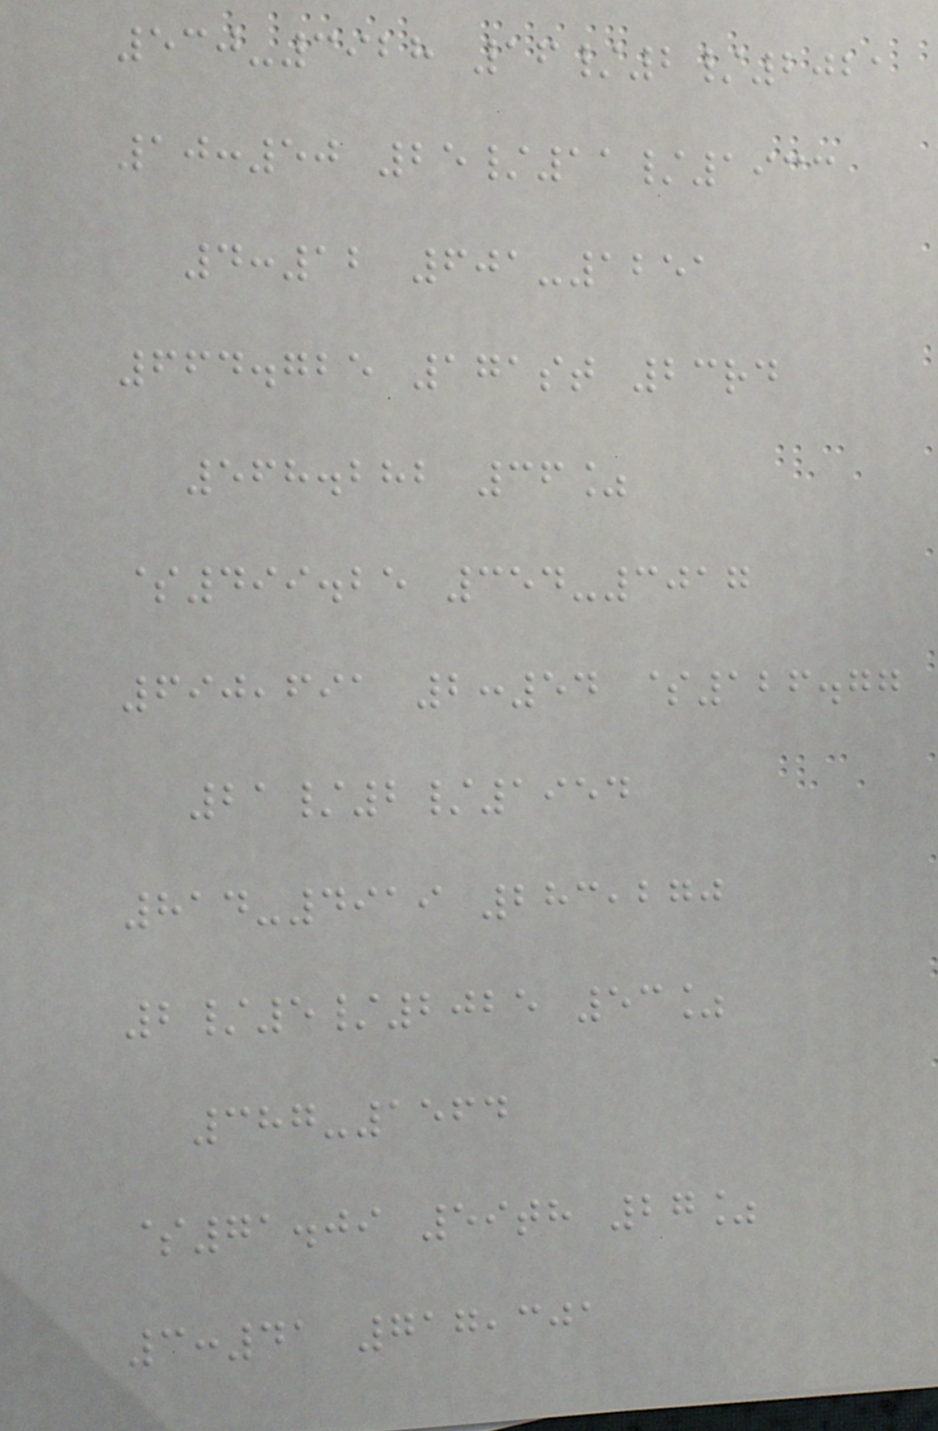530-3928 16/2/2021
10:50 25/11/1933
4:12 601-1251
664.725 171st 23rd
568.282 36%
$499.25 354-3017
690,691 2:54 $126.77
21/2/1954
814-4919 283,270
2/5/2025 53%
387-1564
$71.09 59th 27%
3:41 717,301
